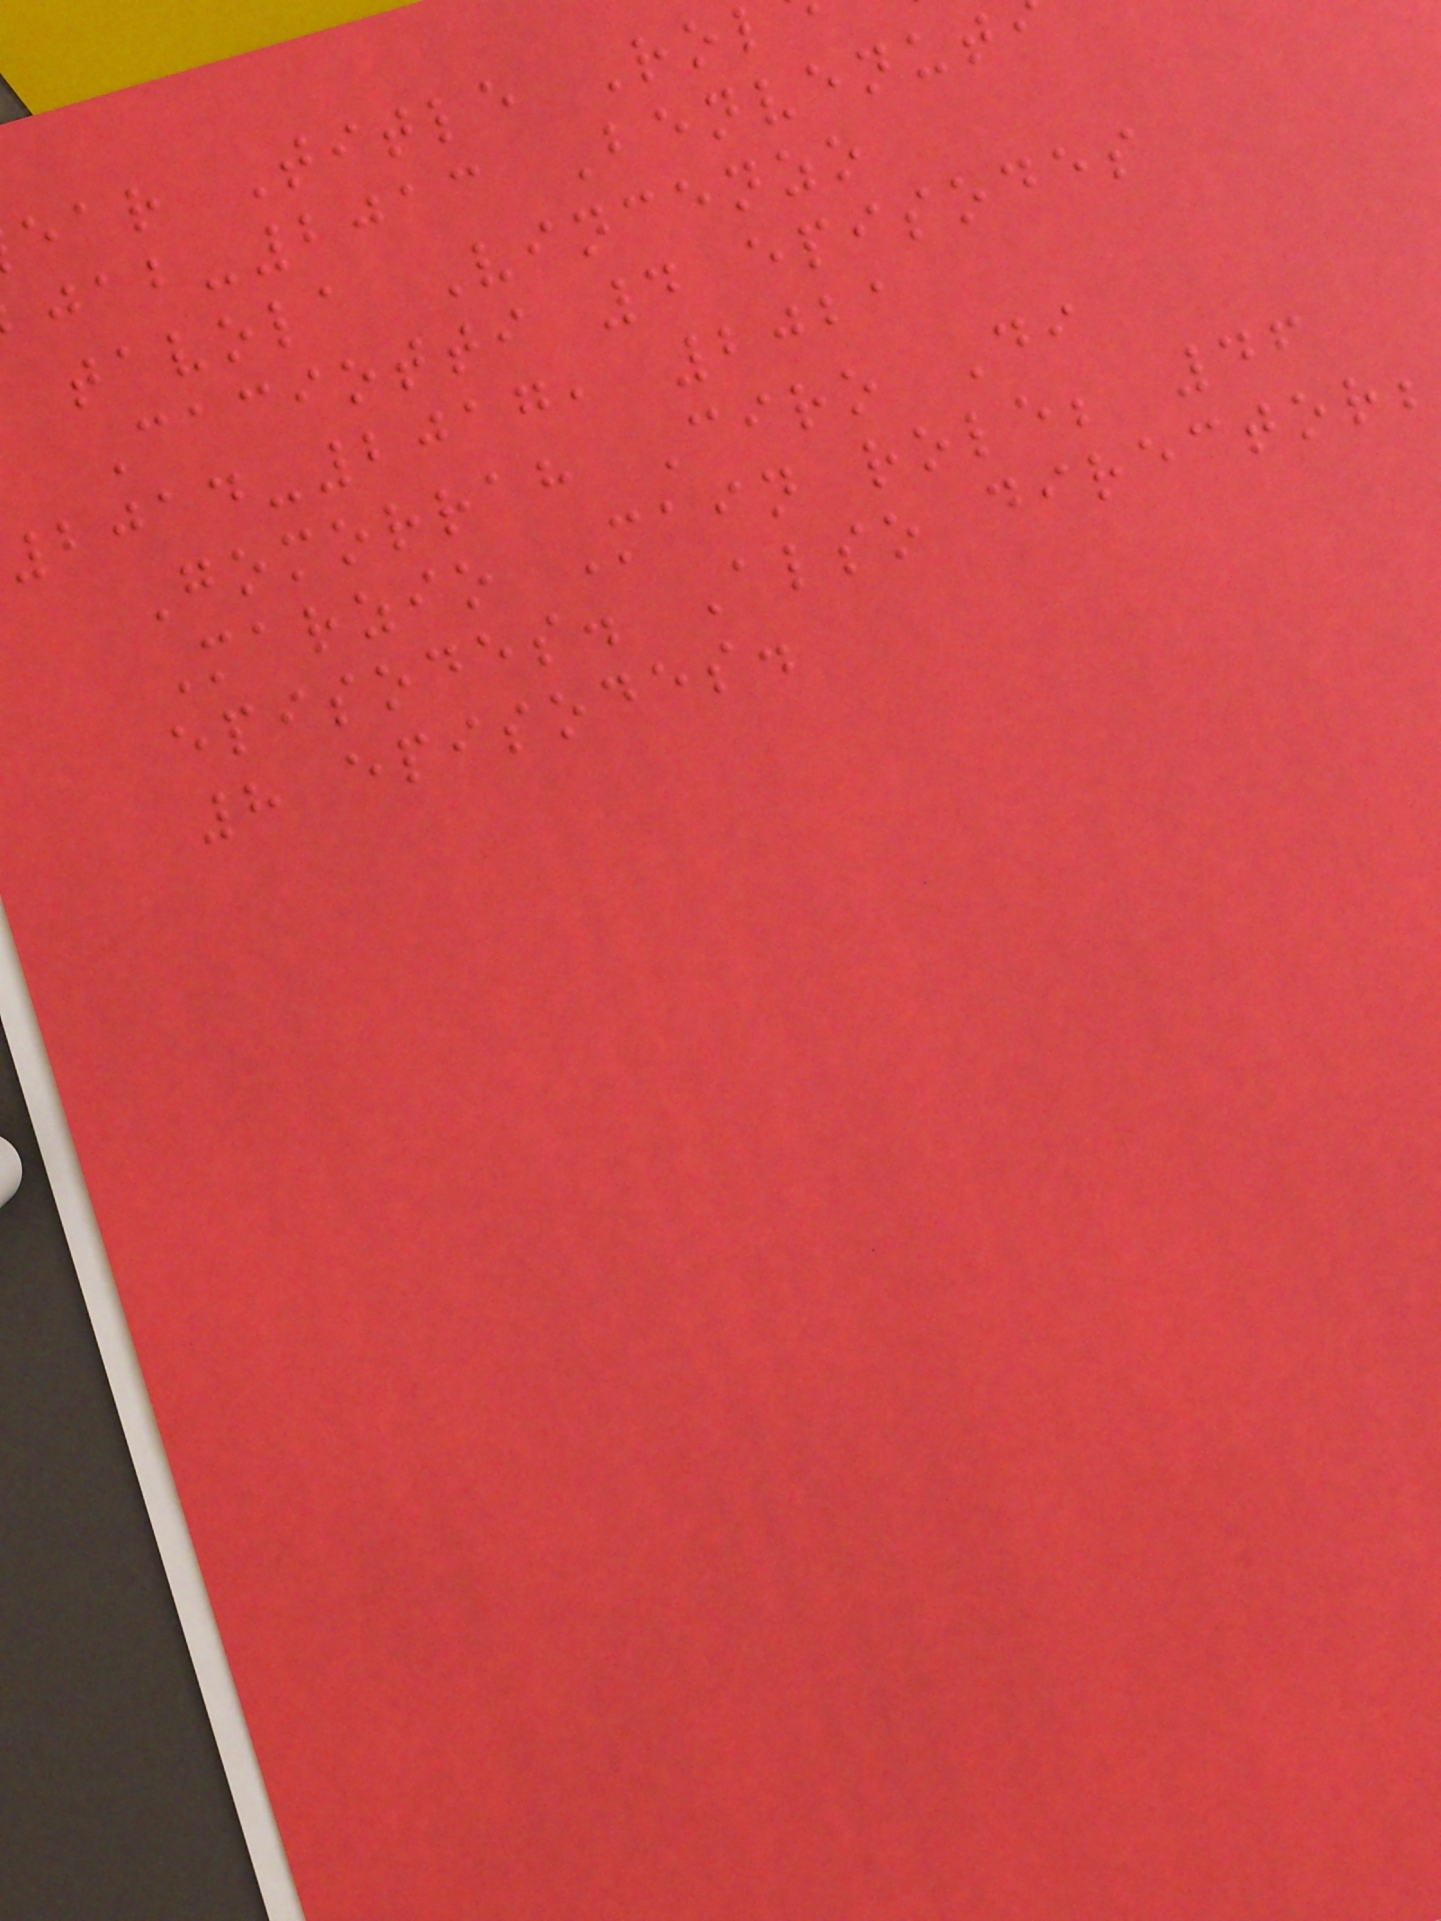ear Title Ro
-2013 Benvenut
tavola Vincenzo
Caciotti 4 episodes
2014-2017, 2021
Gomorrah Ciro Di
Marzio Main role; 46
episodes. Also director;
8 episodes.
